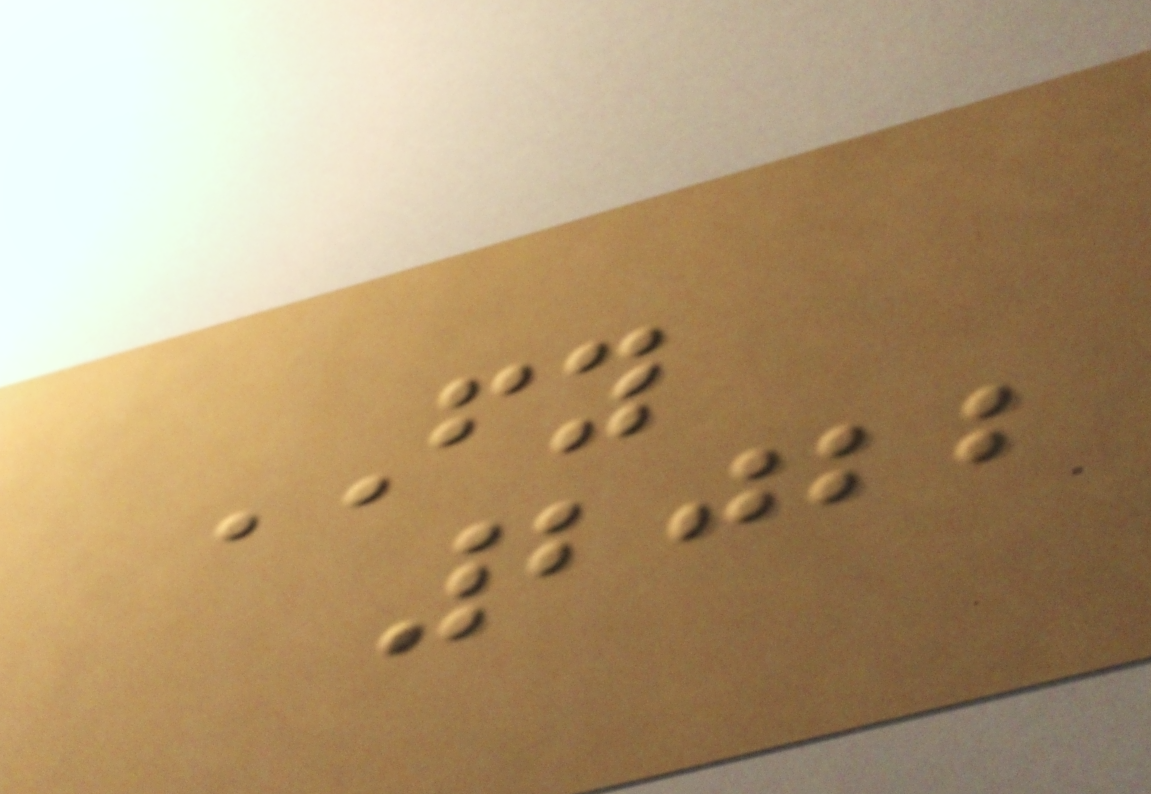FY
2022
